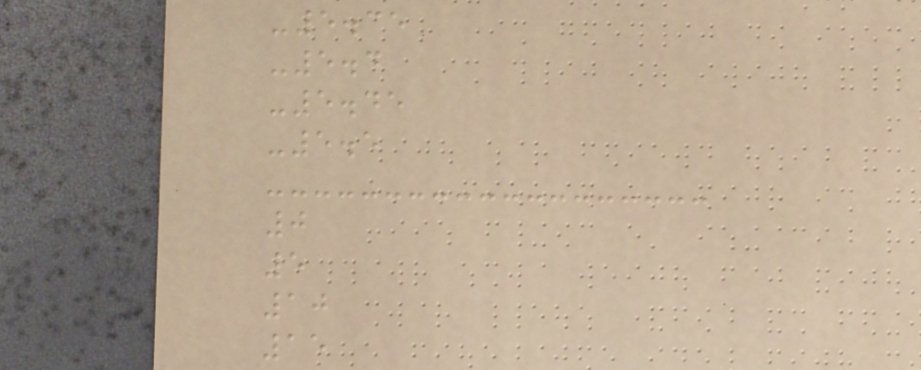-5.35
-5.4
-5.45
-5.5
0
5
10
15
